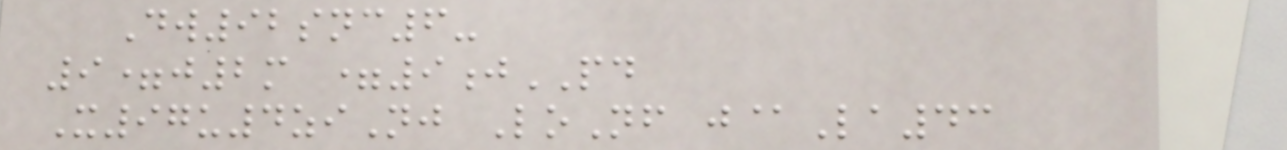Dw92snc6-
9=j2m =9jPD
X97u4ziNj LoNf j@La43
